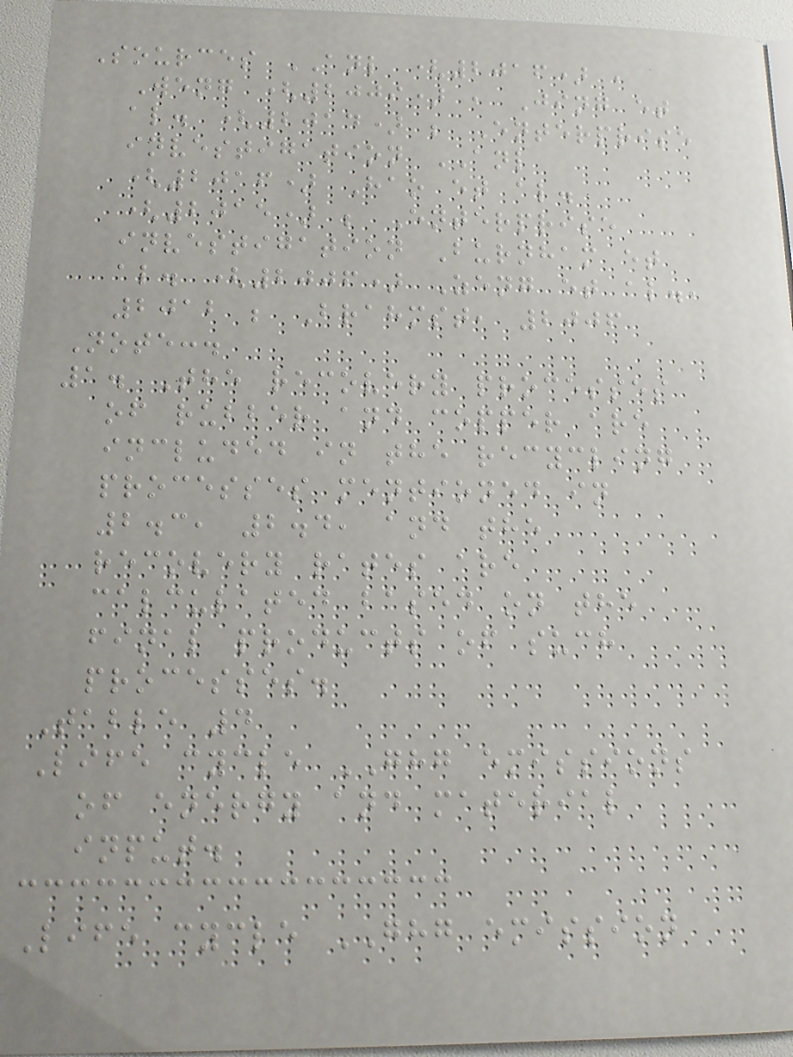Sources ANL (2016) ,
Weng (2009) , Jing et
al. (2014) ; Enterprise
investigation ANL
(2016) Hao et al.
(2015) ; Enterprise
investigation Burnham et
al. (2006) Zeng et al.,
2012 ; Brahmst, 2006
Note:.
1. The recovery processes
of rubber and copper are
included in the recycling
processes mentioned in
2.3, 2.4, and the
recovery rates are
calculated based on the
final products of such
processes.
Table 4
Life cycle GHG emissions
of energy and material
input.
Life cycle GHG emission
